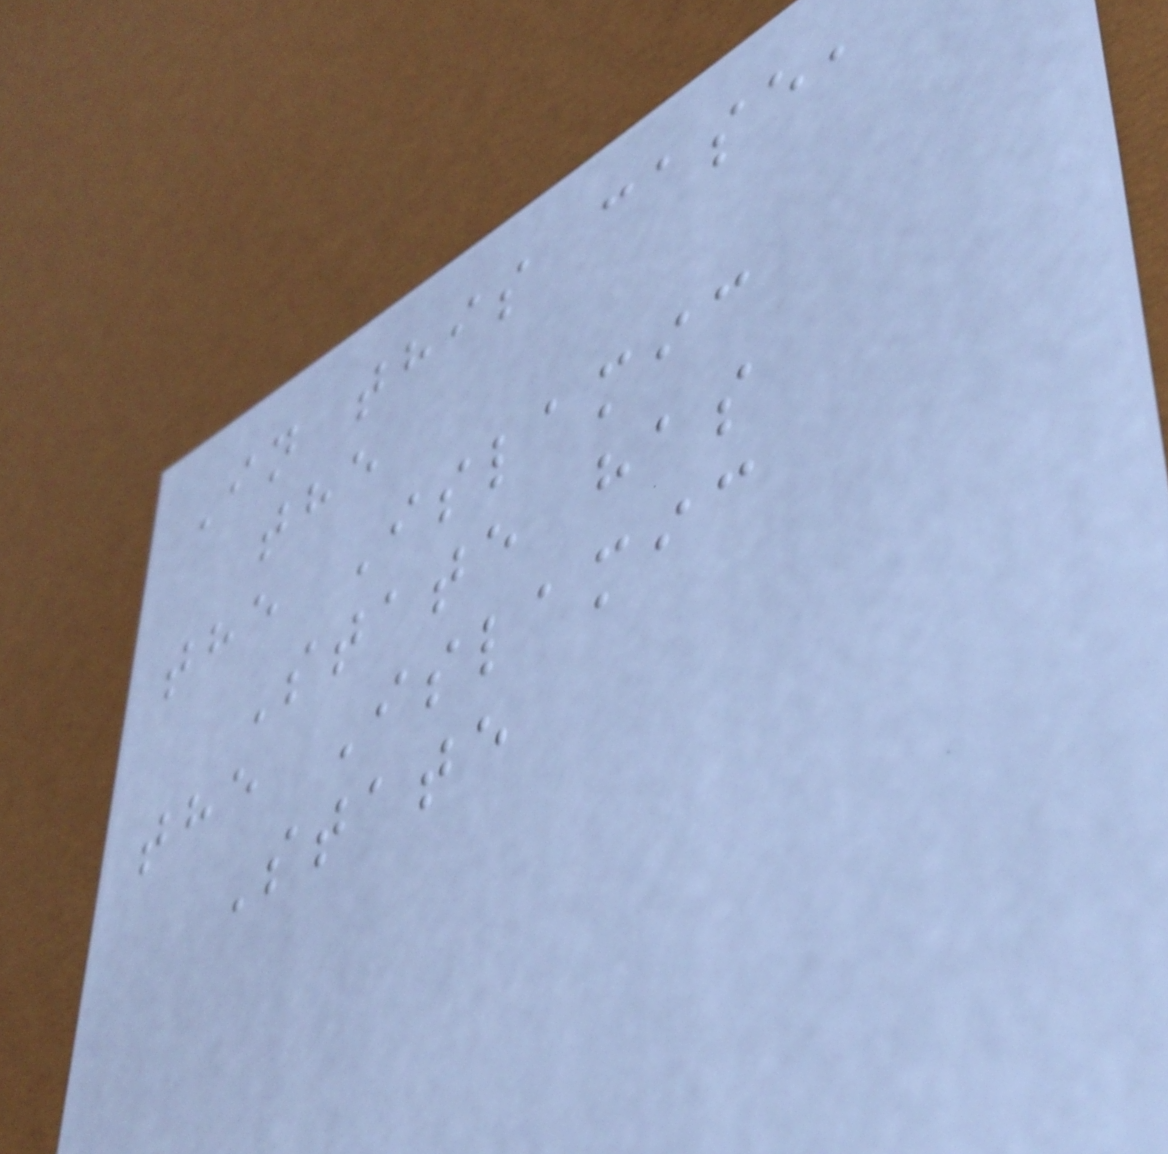In this case,
the
the Islamic
State has
the Islamic
State
